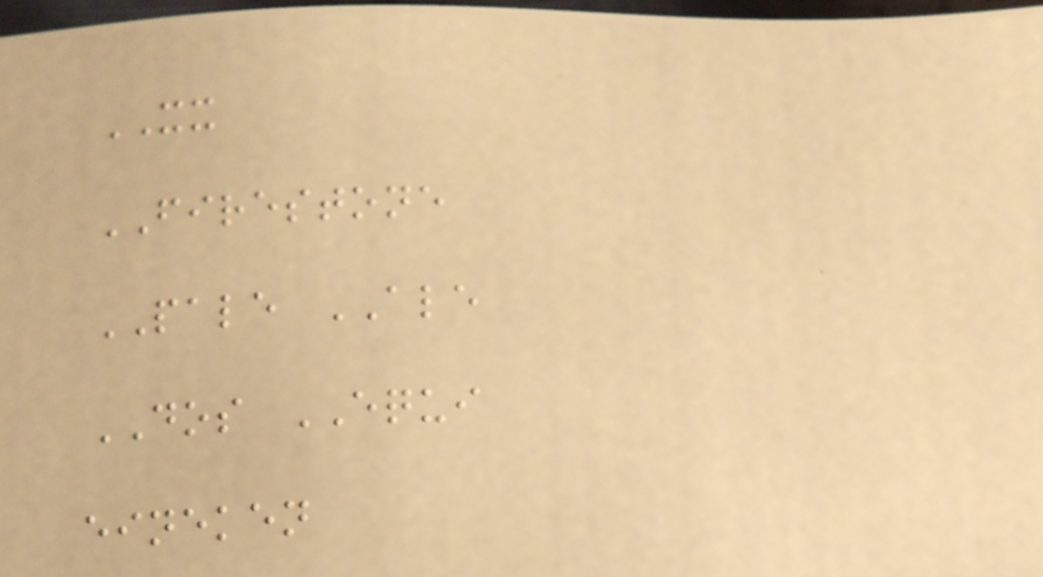XX
FIRESTONE
PALE ALE
DOS EQUI
eineken
